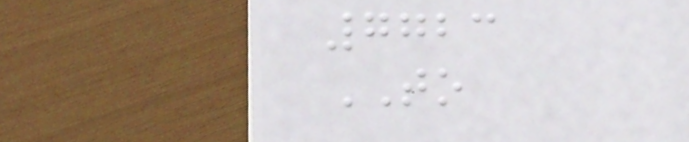7723
TO
